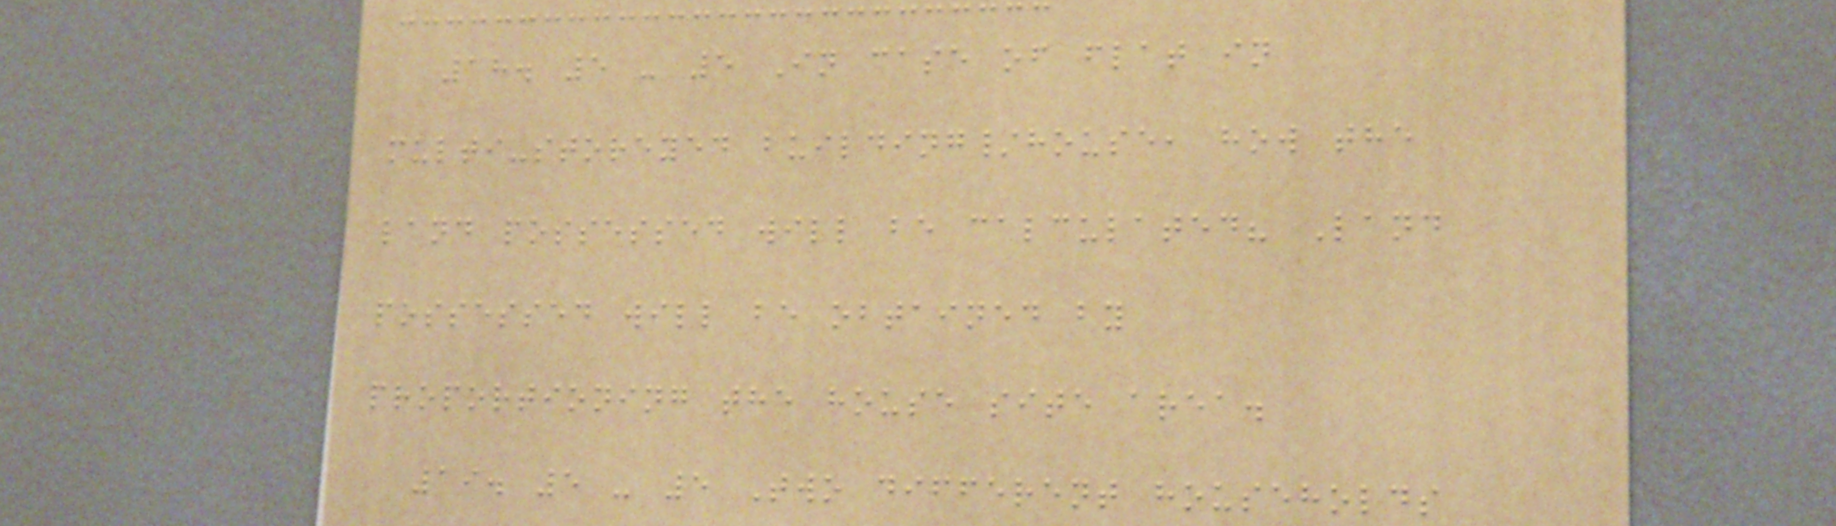18. 5 - 5 In case of flat in
multi-storeyed building/house, how the
land possessed will be calculated? Land
possessed will be obtained by
proportioning the house site area.
19. 5 - 5 Two different households
